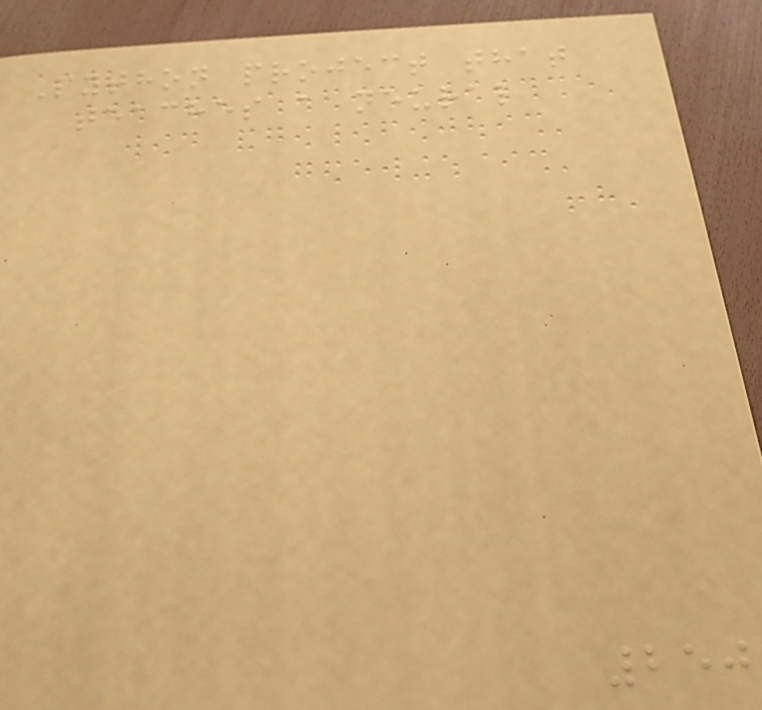Python project that
teaches a neural
250
